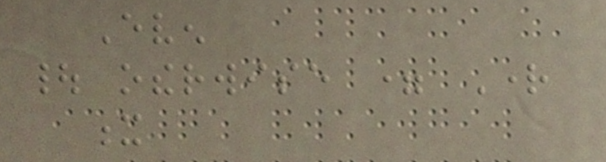Even
| otherwise = Right
x
